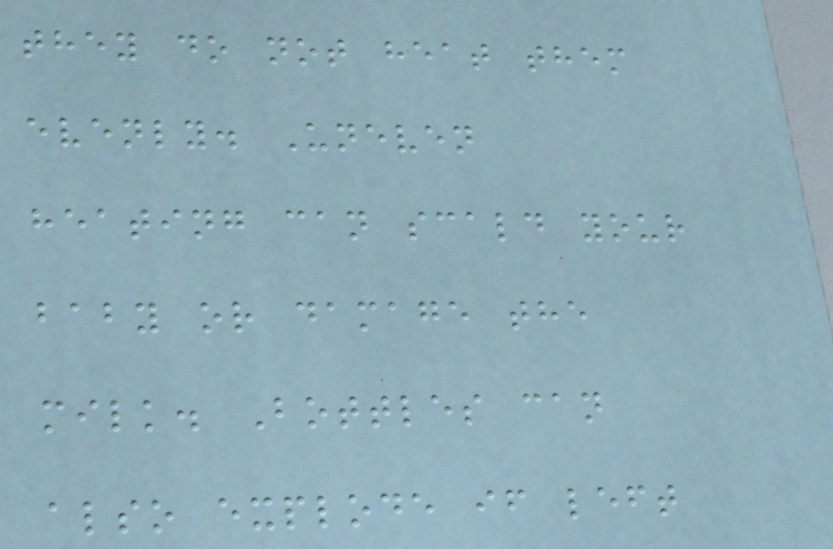they do not heat them
evenly. Uneven
heating can scald your
baby or damage the
milk. Bottles can
also explode if left
